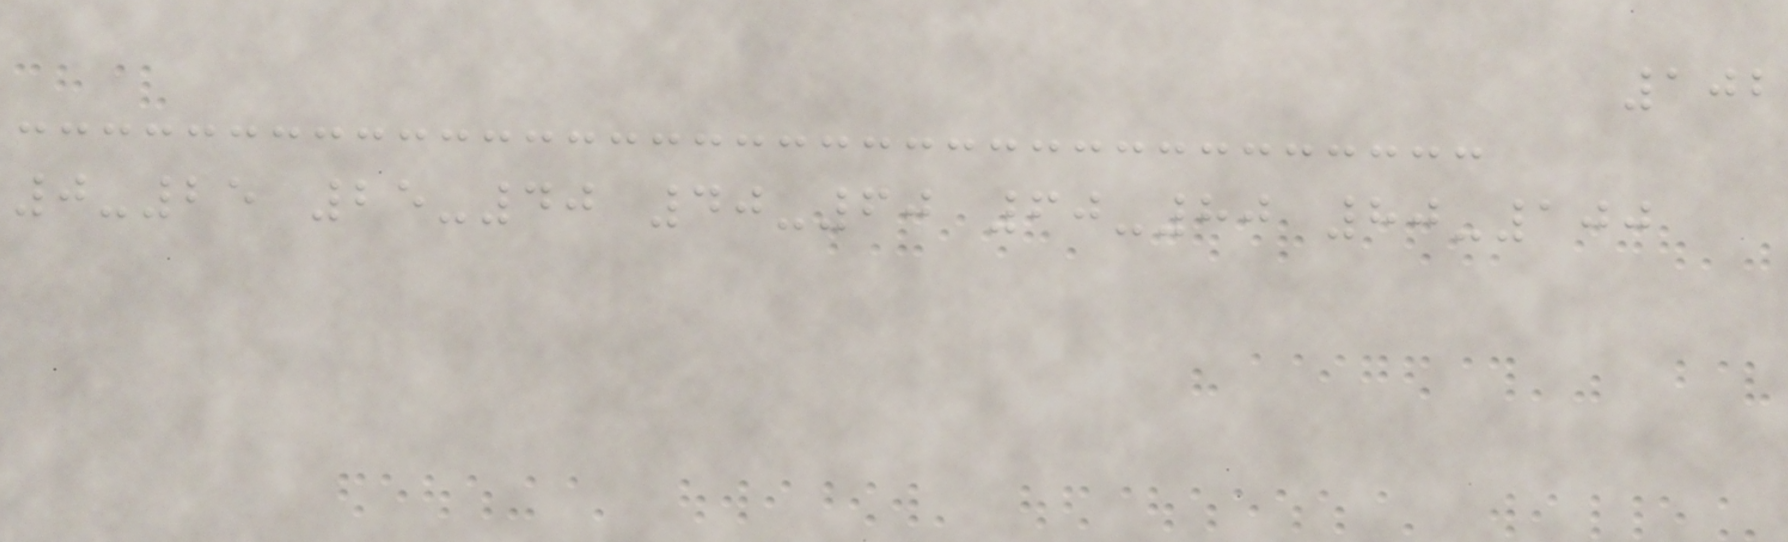102
0-25 25-40 40-60 60-80 80-100
